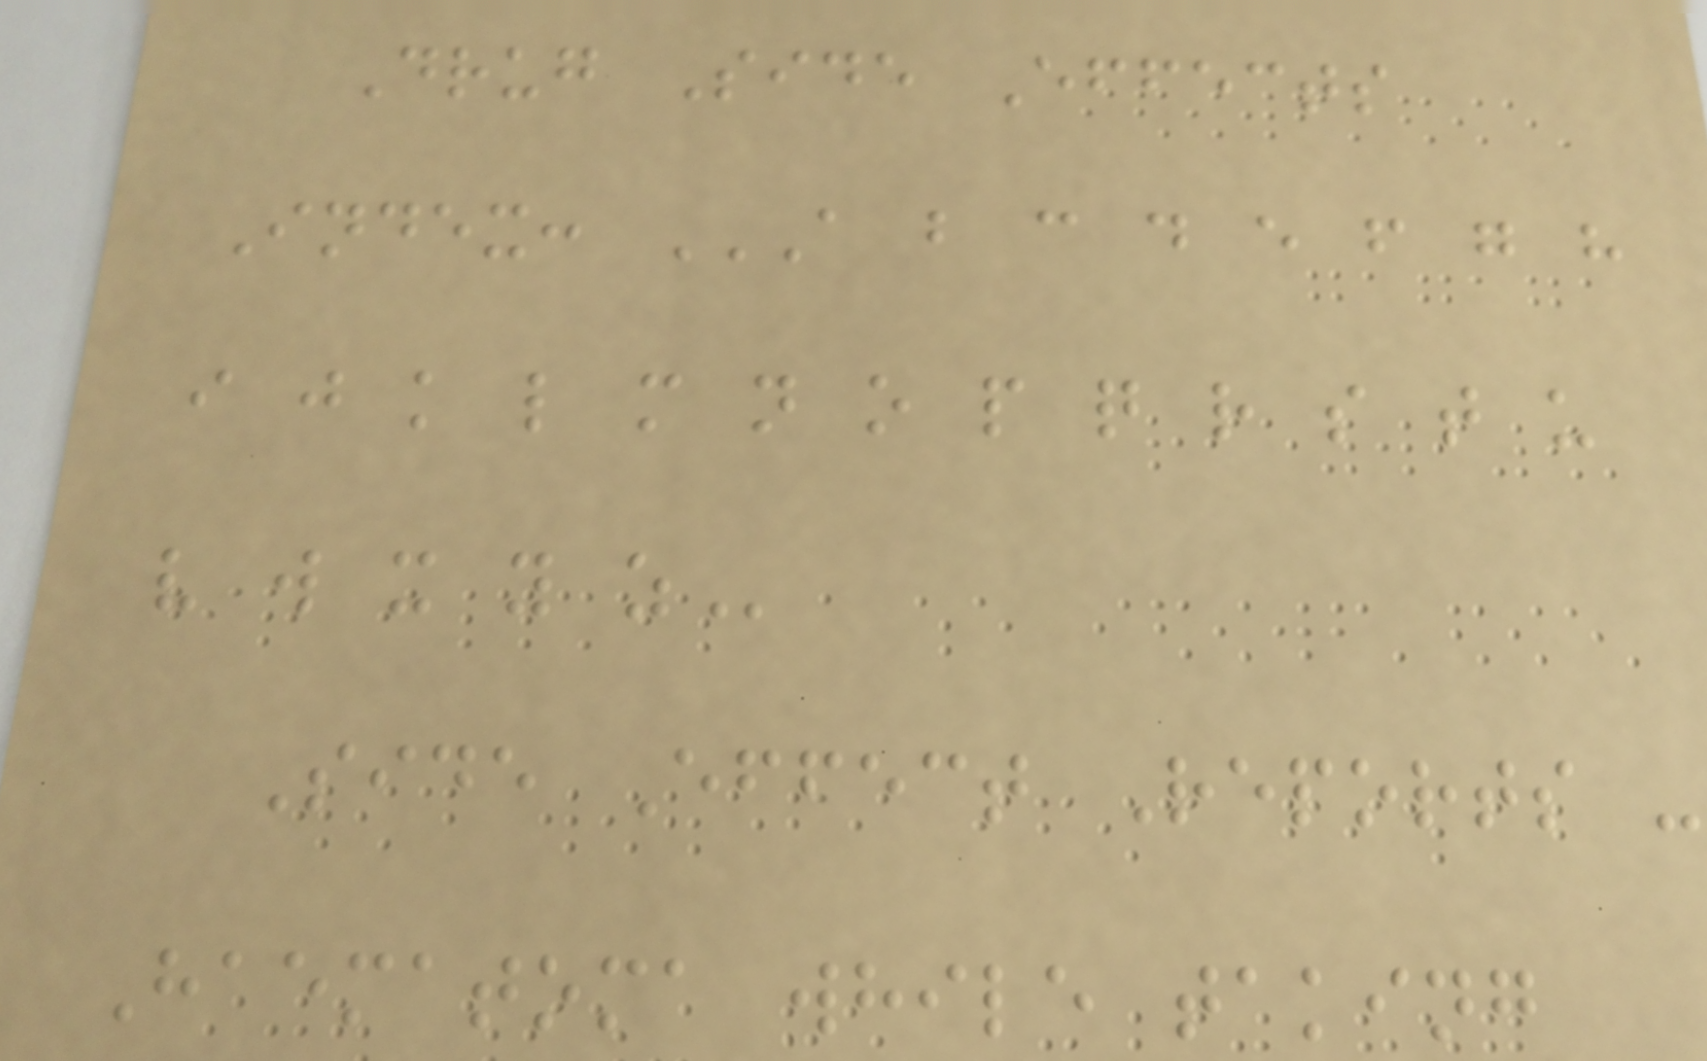Drug Side Effects
Index: A B C D E F G H
I J K L M N O P Q R S T U
V W X Y Z
Side Effect Reports -
Haematoma while taking
